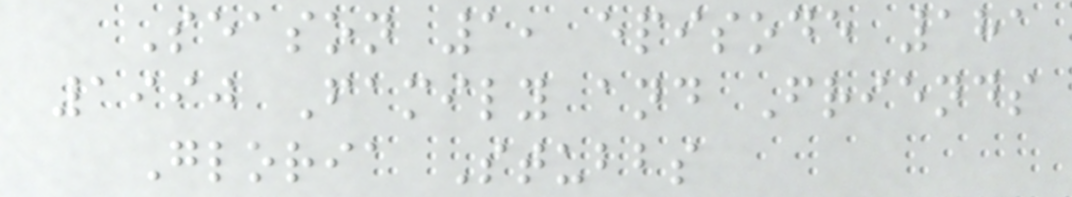Season 1, episode 181
1990 Family and Friends
Gloria Stubbs
